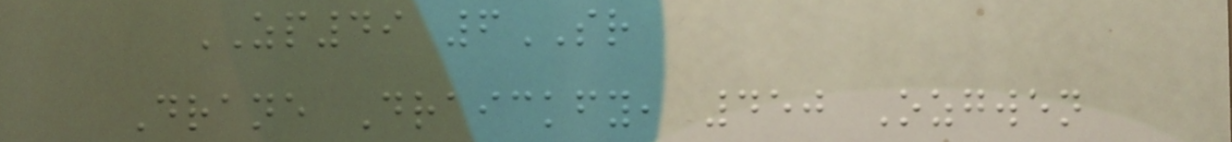ZP49 6SR
Drane Draickfy, 450 Ozgwen
